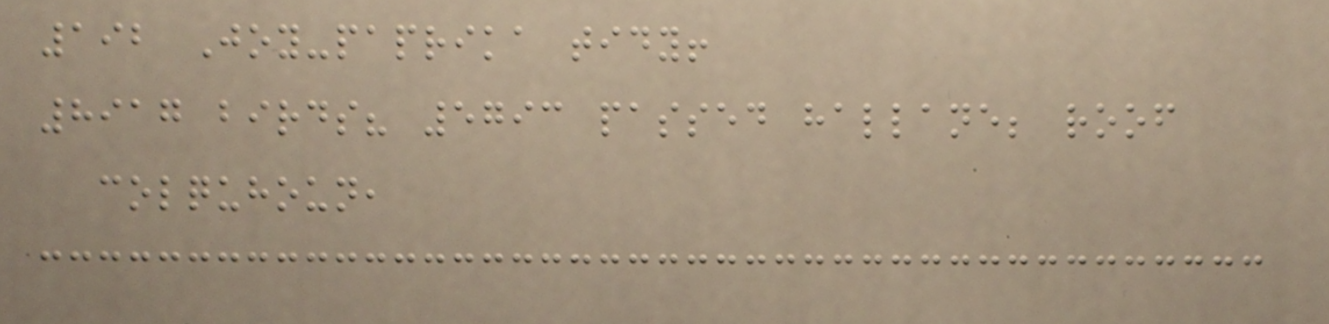192 Joy-paprika tidy!
8917 birds? 5793 passed hallane; roof
colquhoun,
